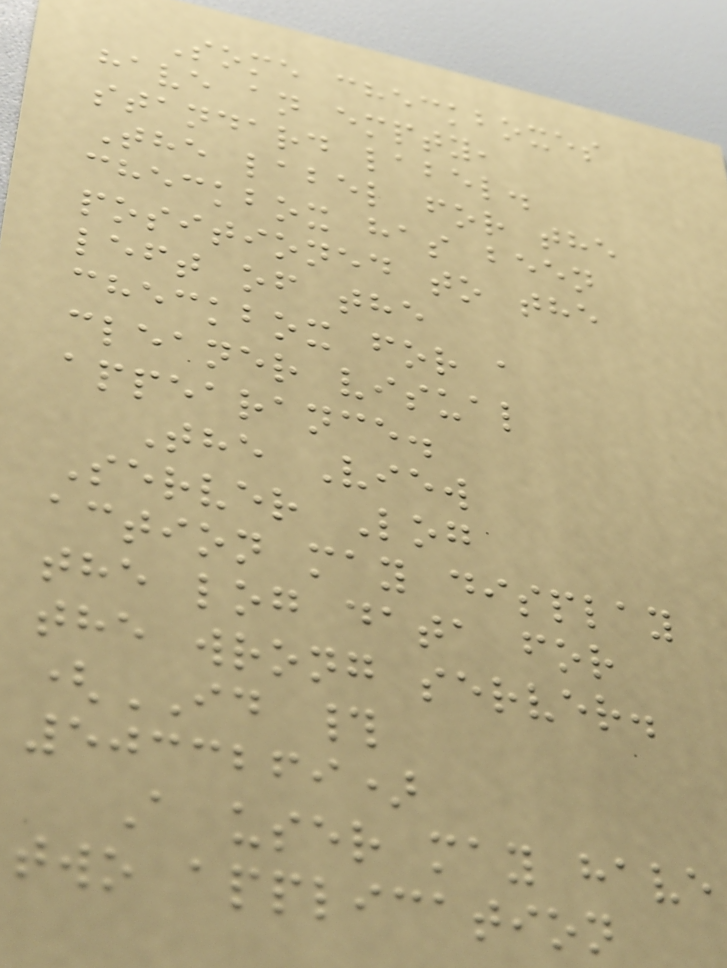Some checkboxes
have an empty,
standard label.
The label for the
checkbox has been
positioned to the
left of the
checkbox for a
cleaner visual
appearance.
The View
Server Log
action may display
the log data for
the wrong server.
(ID #
5033269)
A user may have
two application
